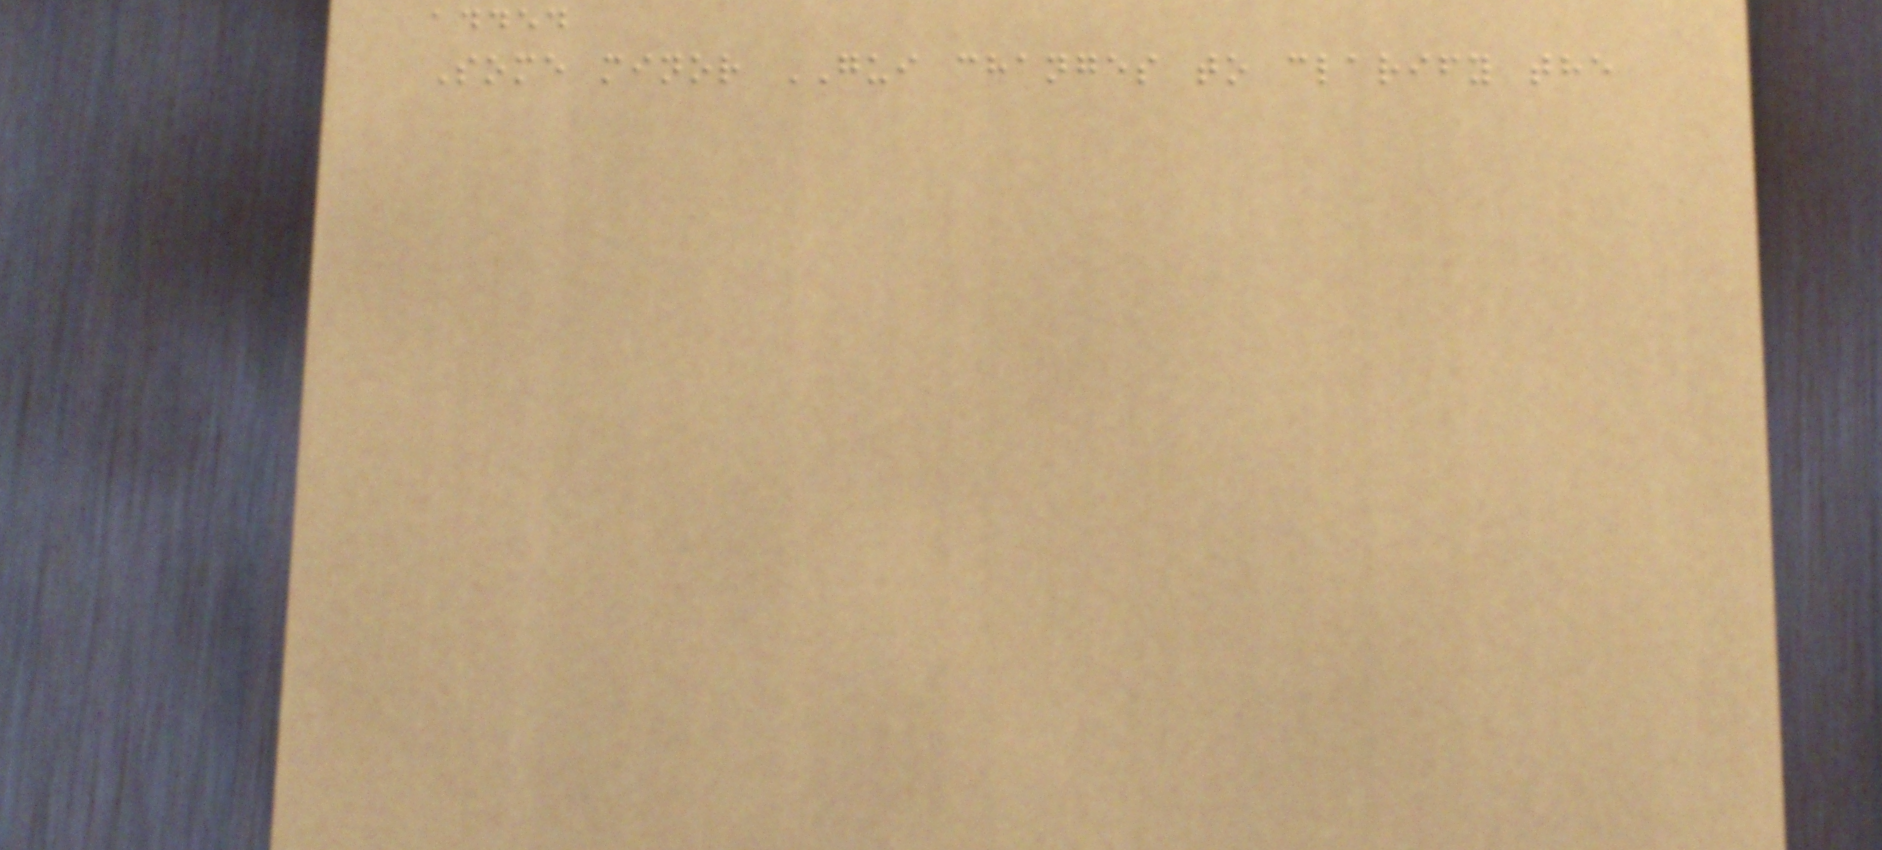added
Some minor GUI changes to clarify the
